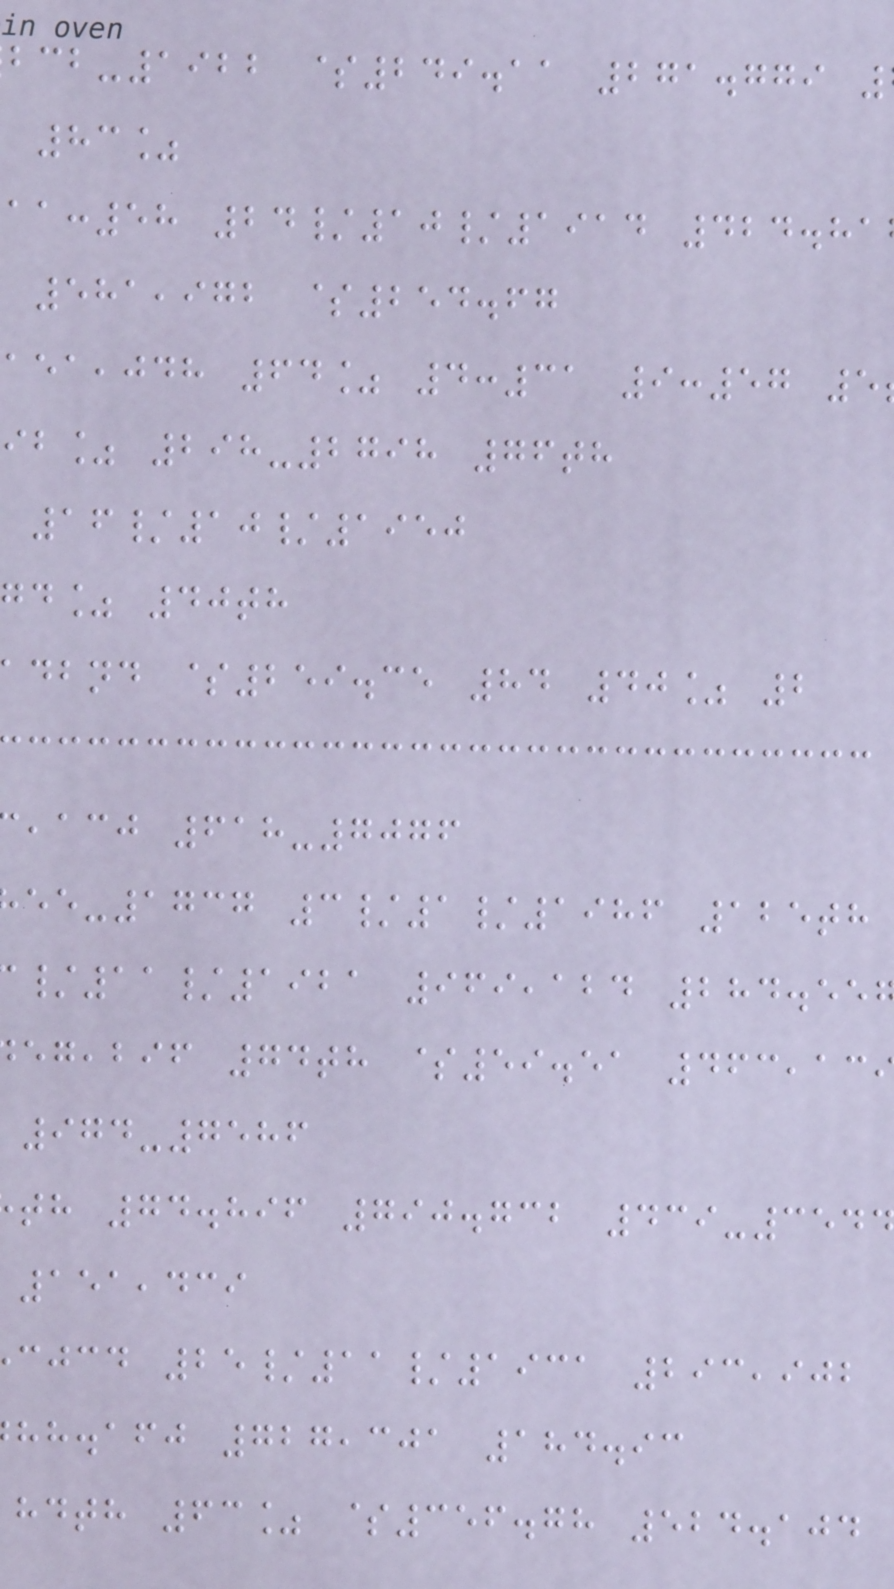-1922 $249.11 271.779
83%
:58 24/10/1914 424.81
581,972 $254.67
,jdh 64% 4:31 9:57 5
ib% 298-2798 76th
16/10/1950
gd% 40th
adbnd $259.35 84 40% 2
,acj 618-7076
-1737 3/1/1986 125th
/11/1921 969,124 284.55
,bif 74th $59.51 463,13
974-7586
th 74.896 790.732 439-354
151,439
cjcd 25/11/1931 293,902
hh.afj 727,301 184.93
hdth 63% $356.78 524.104
